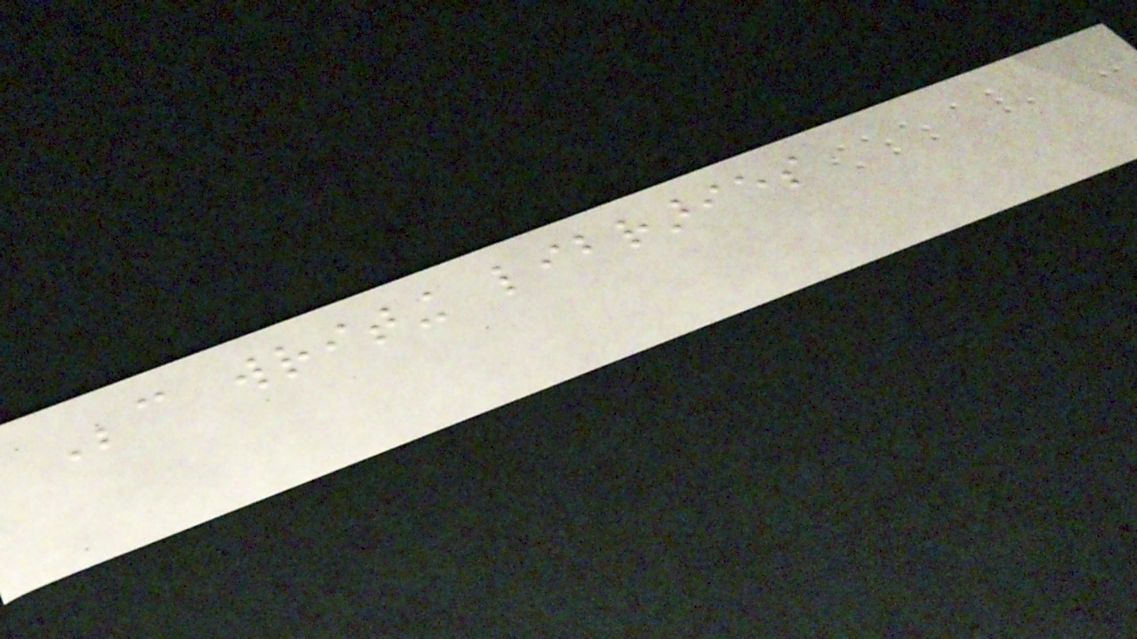Because writing libraries
